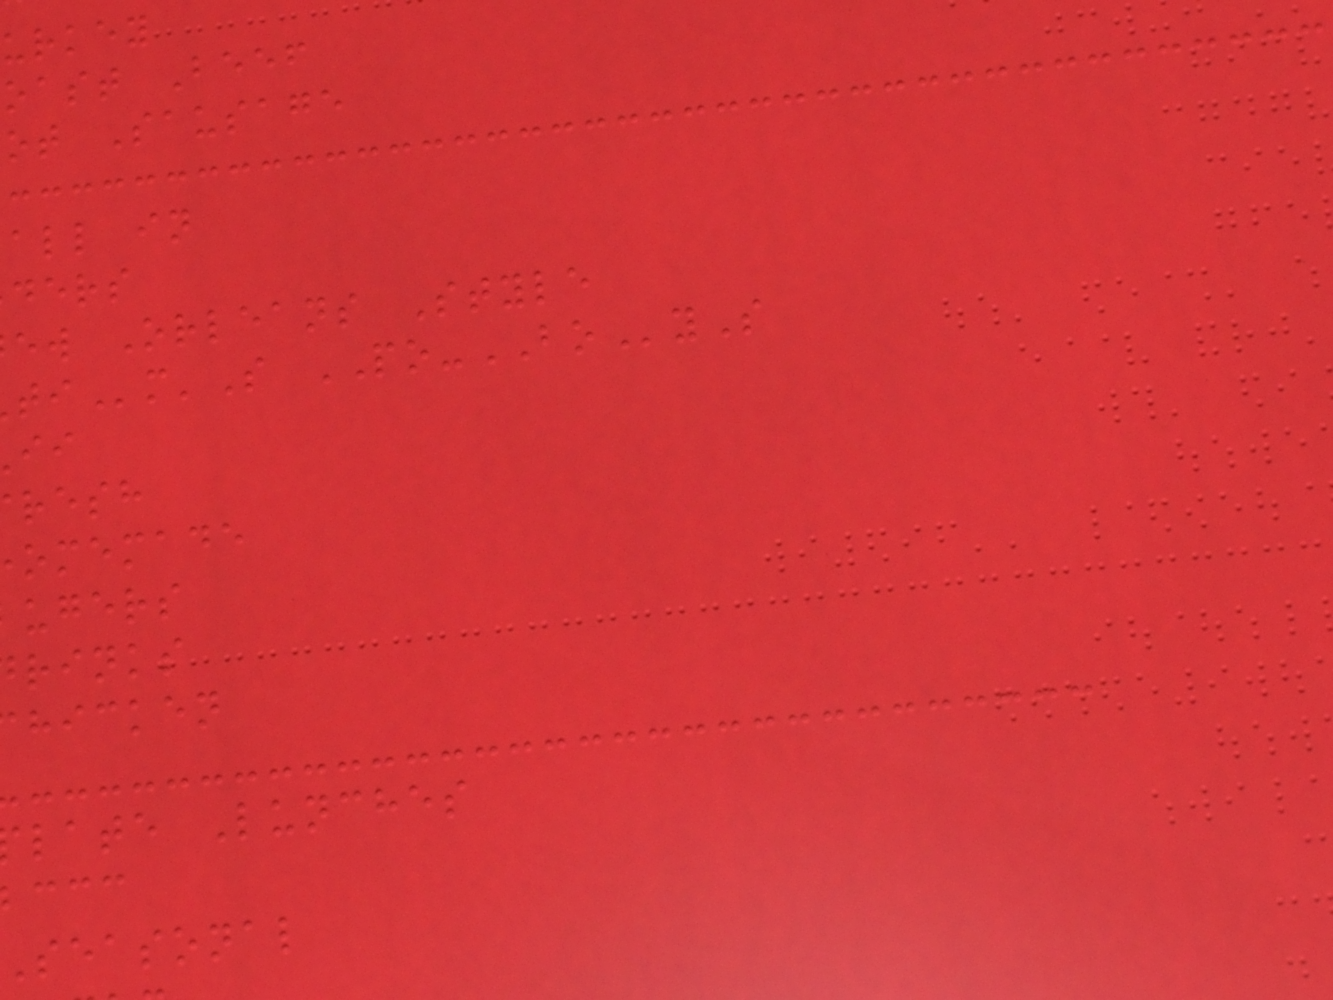urkey
oast Beef
ot Sausage
all in
ders
ew Orleans Style
m'S PO-BOyS
resh
omemade
ugers
rinks
hicken
late Lunches
seasonal
